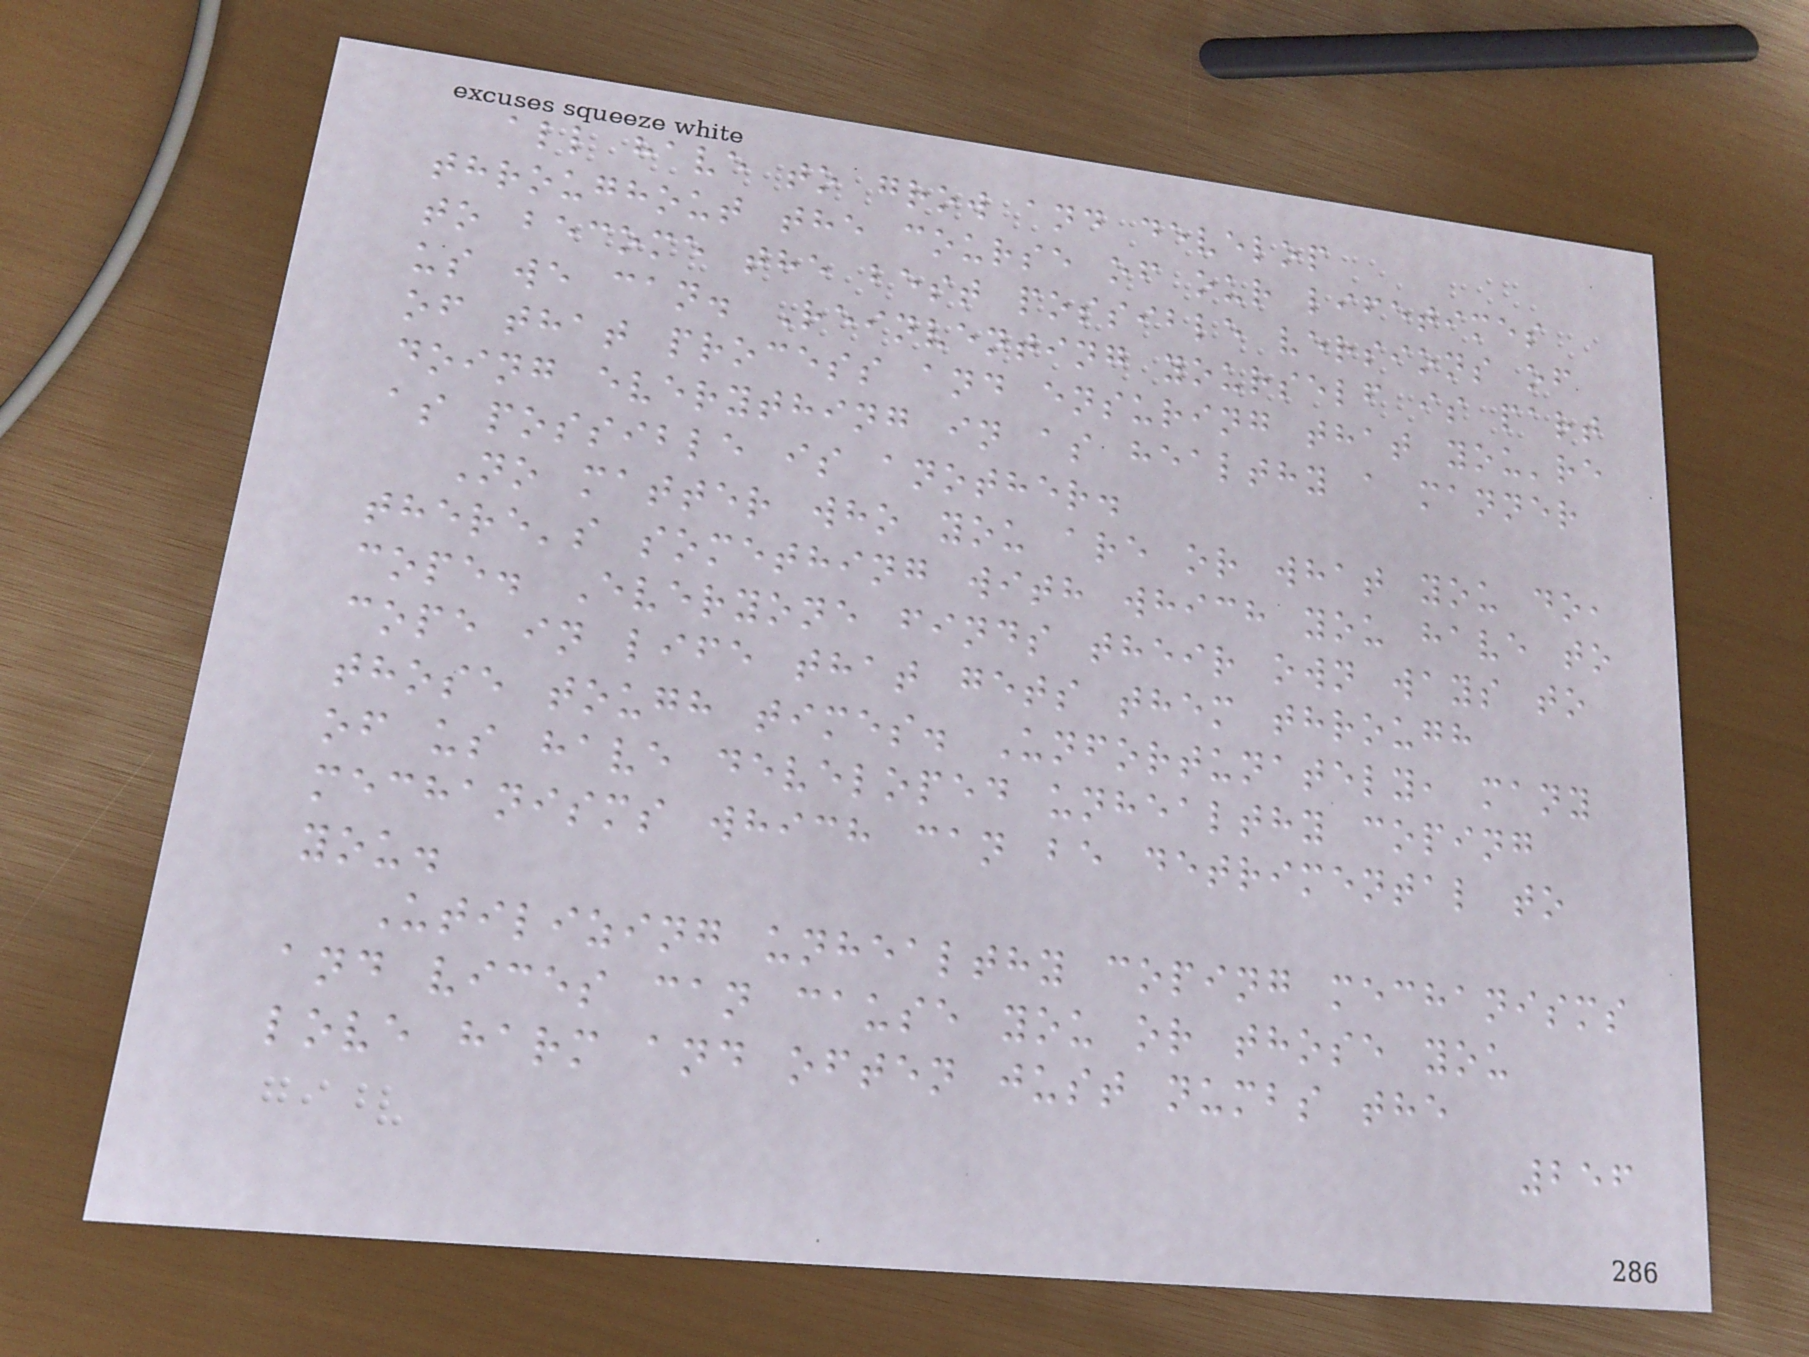all have to grow and develop
throughout the course of our lifetimes
to become the best possible versions of
us we can. Reinventing yourself is part
of that process and ensuring that you're
doing everything in as healthy a manner
as possible is another.
No matter who you are or what you do,
there's something with which you have to
cope. Everyone finds their own ways to
cope in life that gets them through
those tough times. Unfortunately, many
of us have developed unhealthy coping
mechanisms which can be detrimental to
you.
Utilizing unhealthy coping mechanisms
and vices can cause you or those you
love harm and often just numbs the
256
